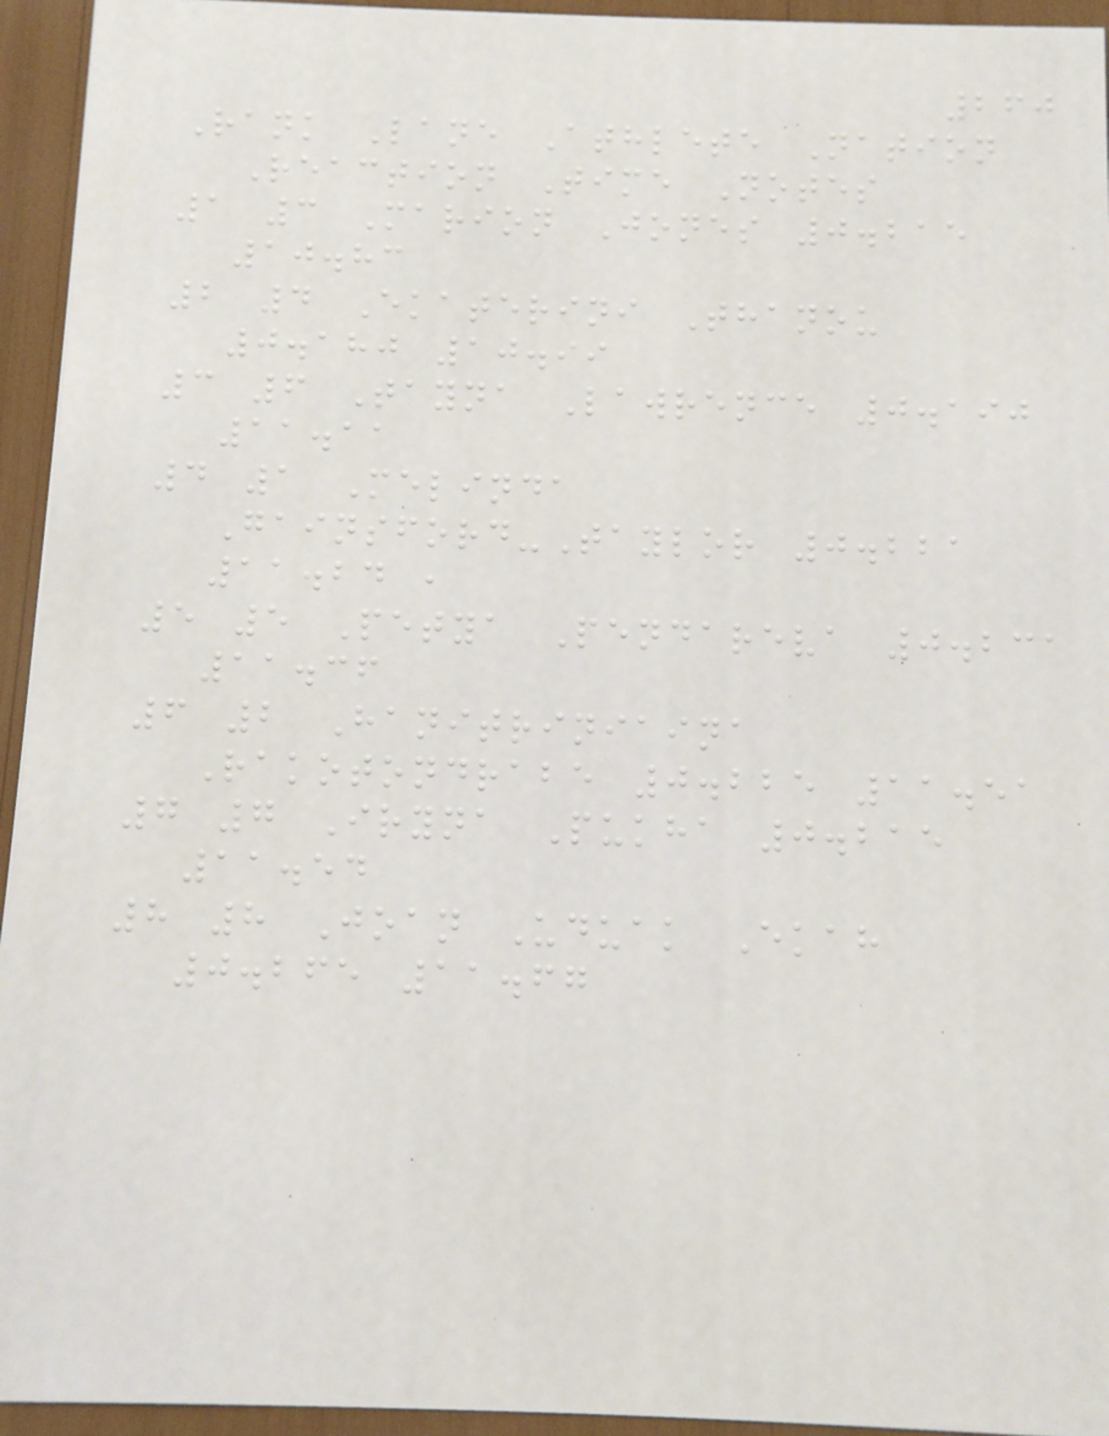260
Rank Lane Athlete Nation
Reaction Time Notes
1 3 Marion Jones 0.215
10.83
2 4 Ekaterini Thanou
0.180 10.99
3 6 Tayna Lawrence 0.190
11.11
4 1 Melinda
Gainsford-Taylor 0.221
11.24 ,
5 5 Petya Pendareva 0.231
11.36
6 2 Hanitriniaina
Rakotondrabe 0.225 11.51
7 7 Iryna Pukha 0.215
11.54
8 8 Joan Uduak Ekah
0.265 11.67
